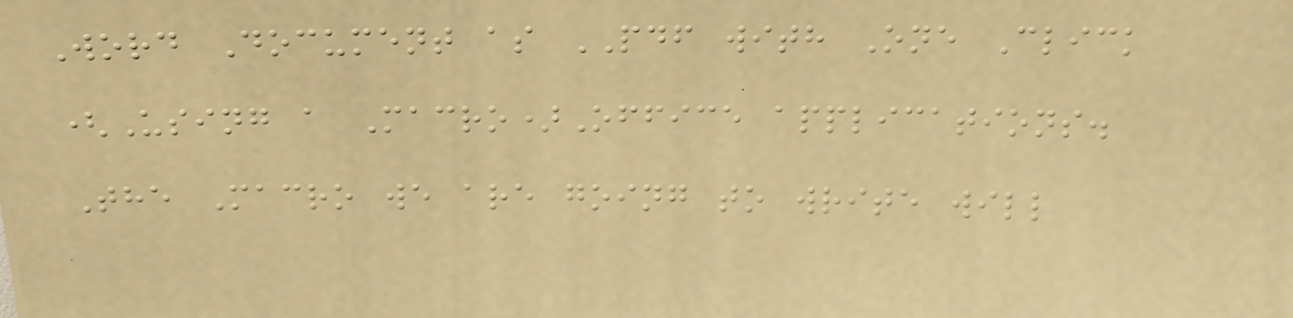Word Document as PDF with One Click
(Using a Macro)Office applications.
The Macro we are going to write will
